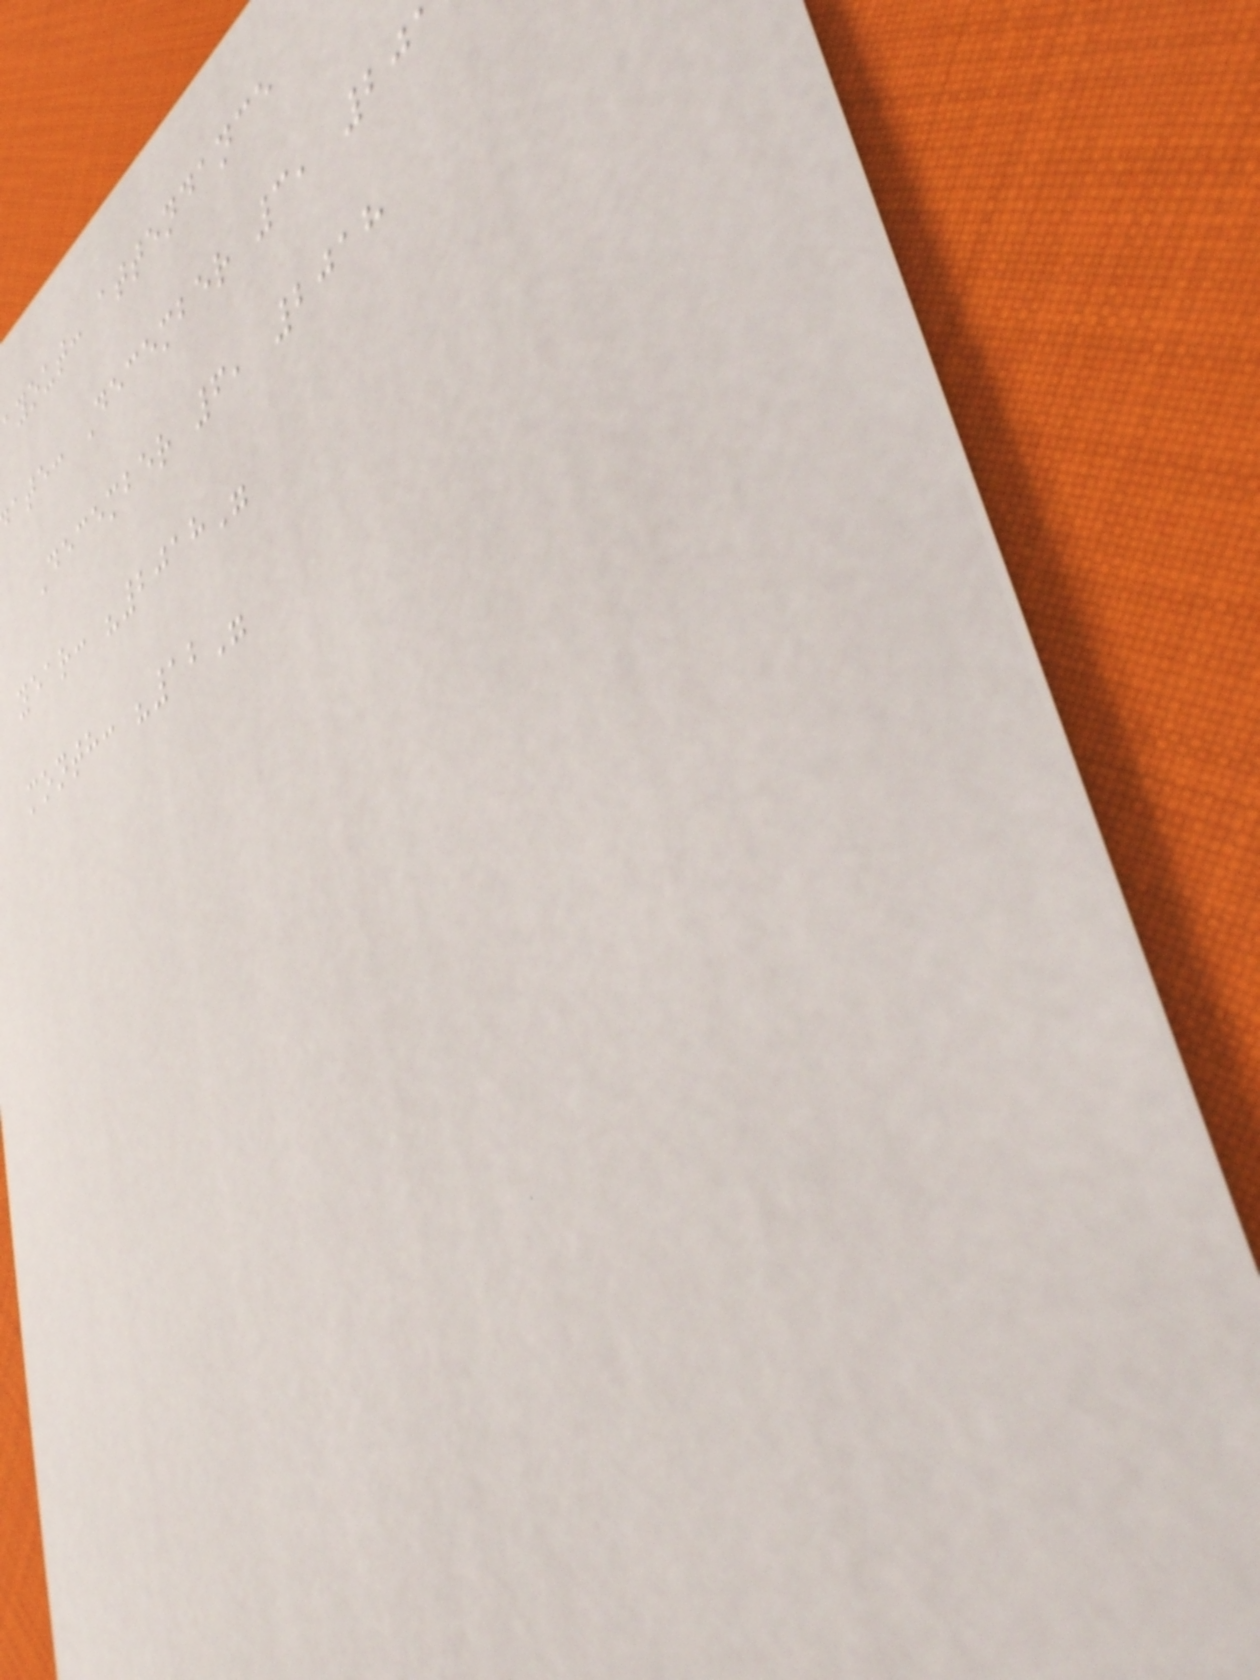ayout: attendance
ate: December 3, 20
December 6, 2018
year: "2018"
month: "12"
